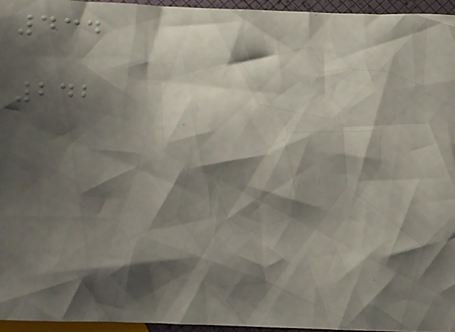434
242
